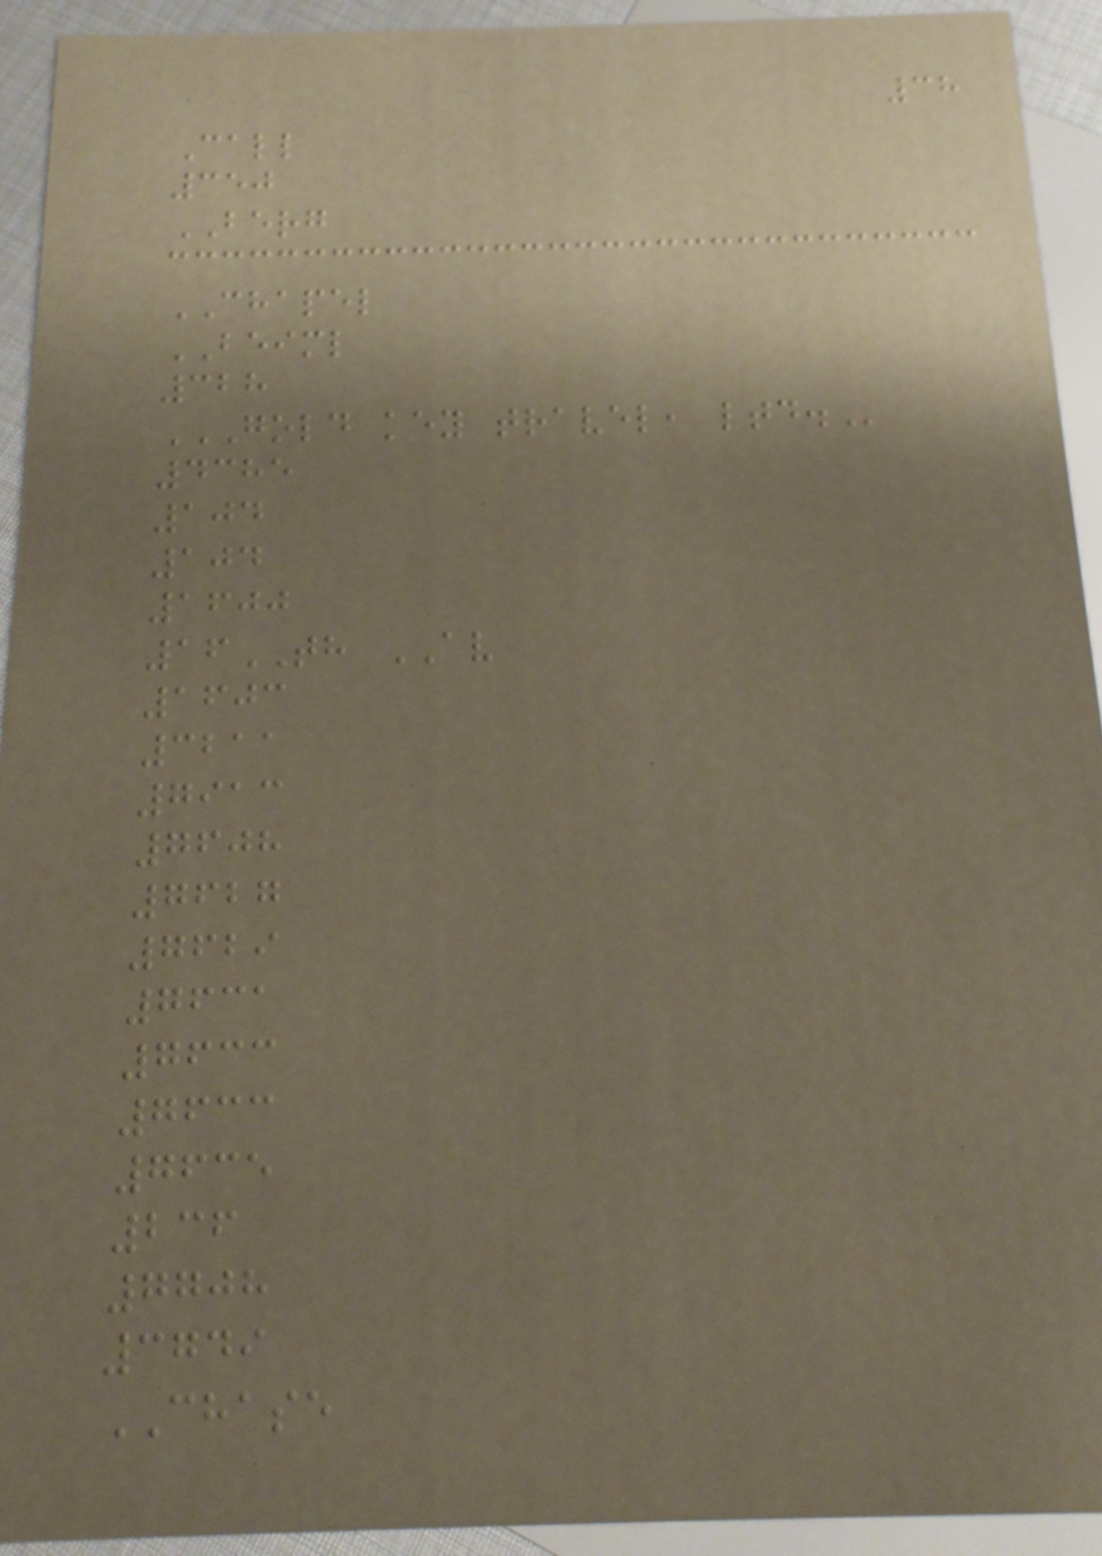38
Call
350
BERG
CHAPEL
BEIML
328
GOLD KEY TRAVEL, LTD.
4385
104
104
1600
16TH AV
1603
3211
7913
7608
7627
7629
7631
7633
7633
7635
236
7708
3749
CHASE
